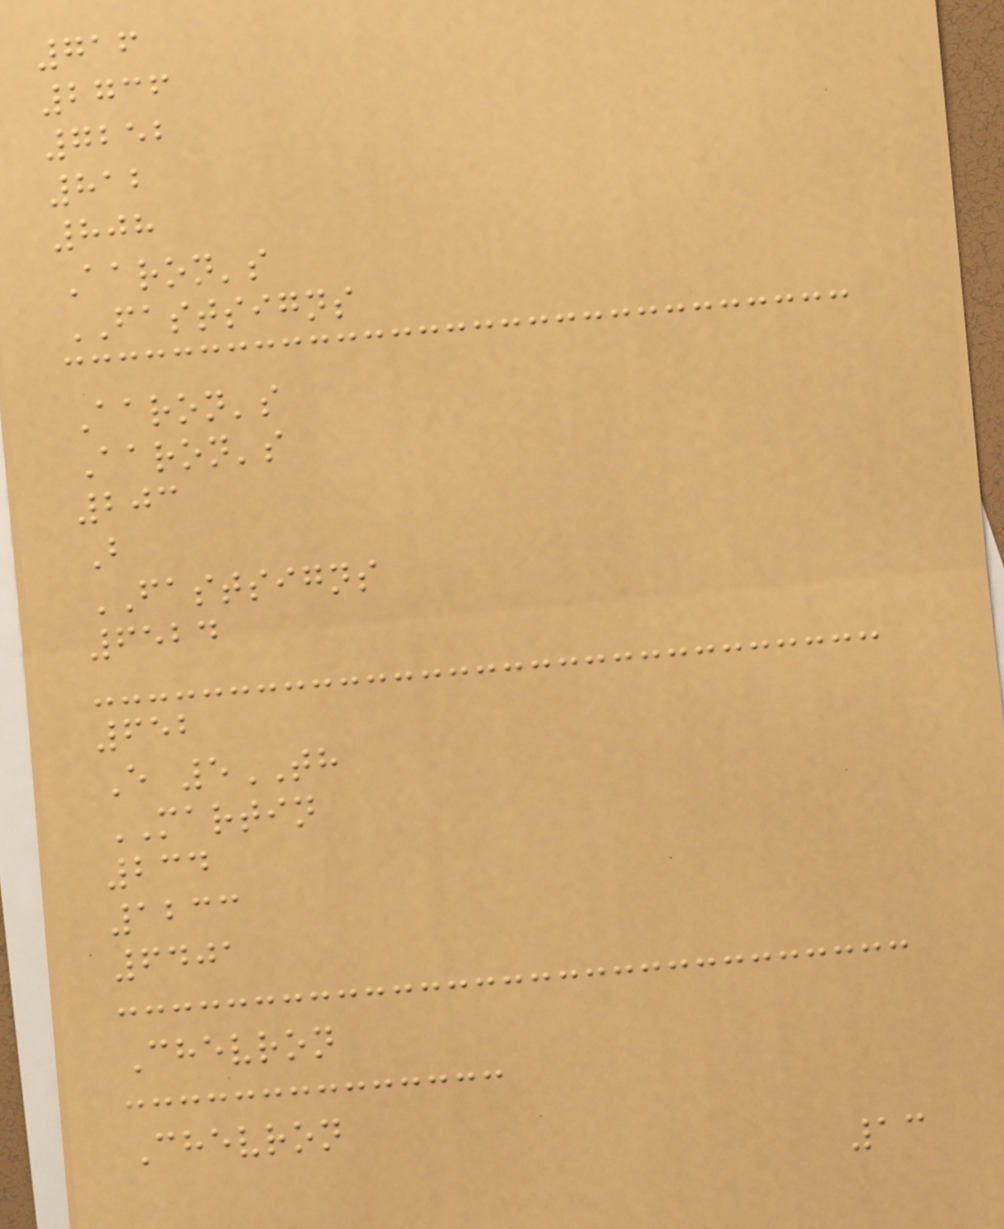716
2736
7252
812
808
Aaron's
FASTSIGNS
Aaron's
Aaron's
203
B
FASTSIGNS
6524
652
E 5TH
MARTIN
234
1233
6401
Chevron
Chevron
13
